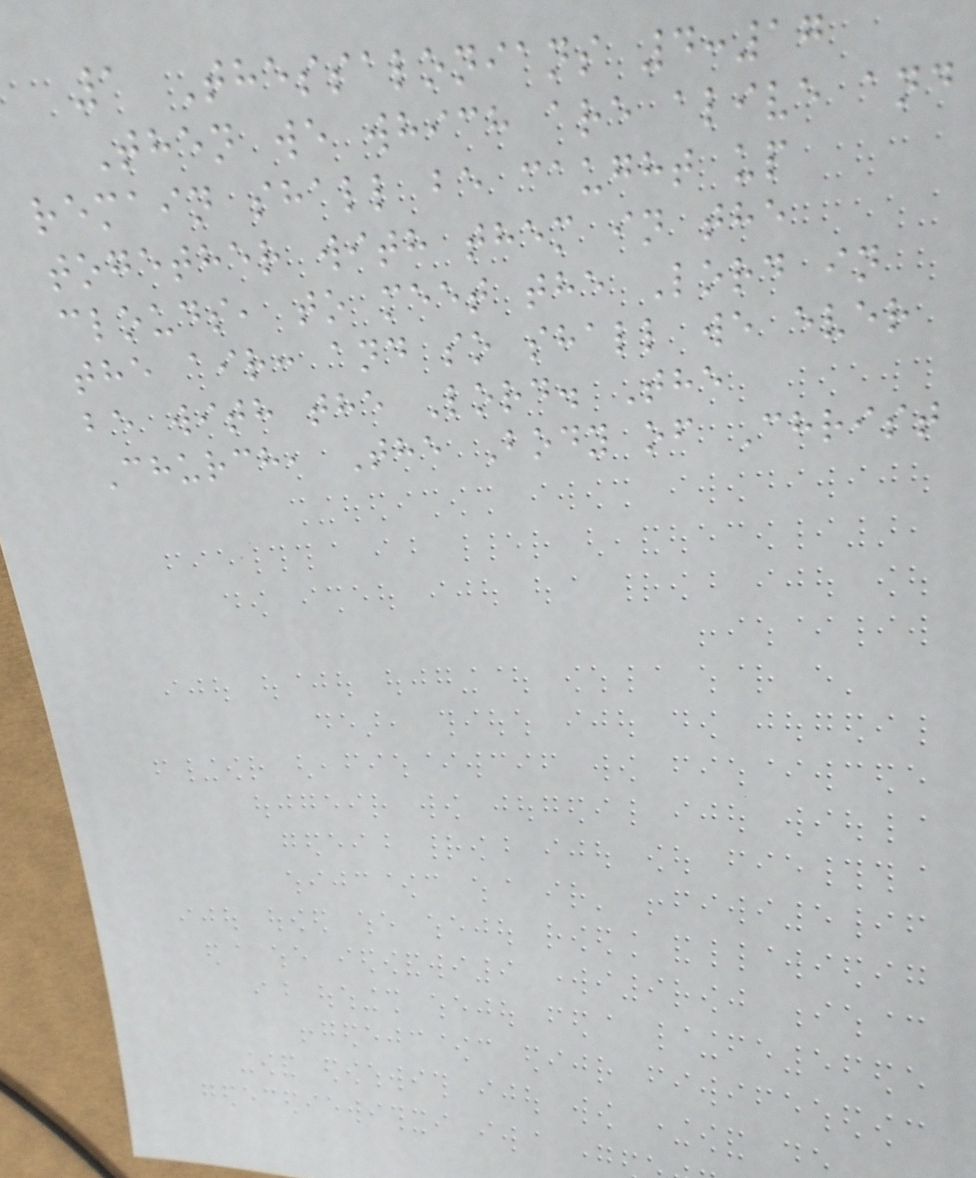1 Thessalonians 4:17
Then we which are alive and
remain shall be caught up
together with them in the
clouds, to meet the Lord in
the air: and so shall we ever
be with the Lord. The
Church, The Body of Christ
